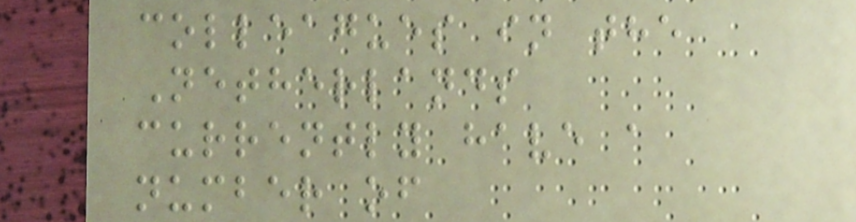colleagues in the
Netherlands
currently have a
number of
